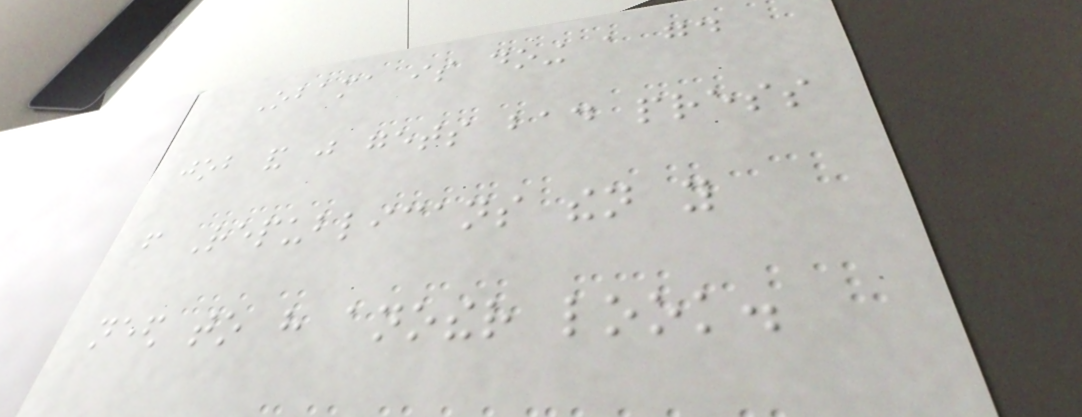Obama is doing a good
job and just gets bad press
from Republicans then you
need to have another look.
